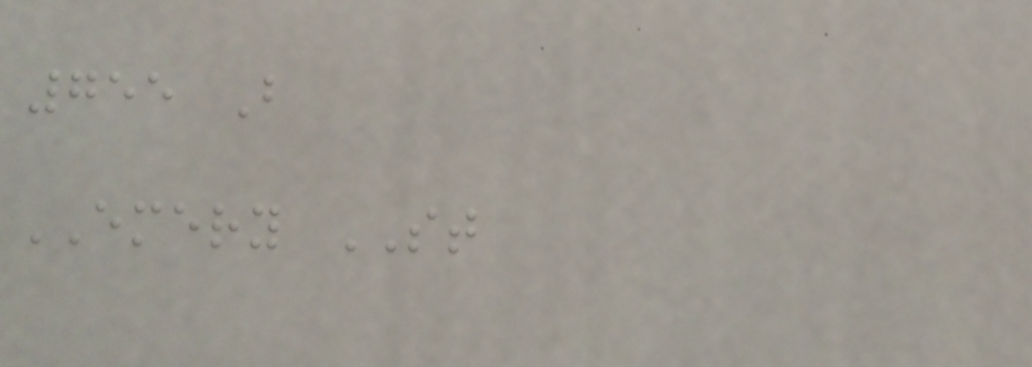755 B
EMERY ST
